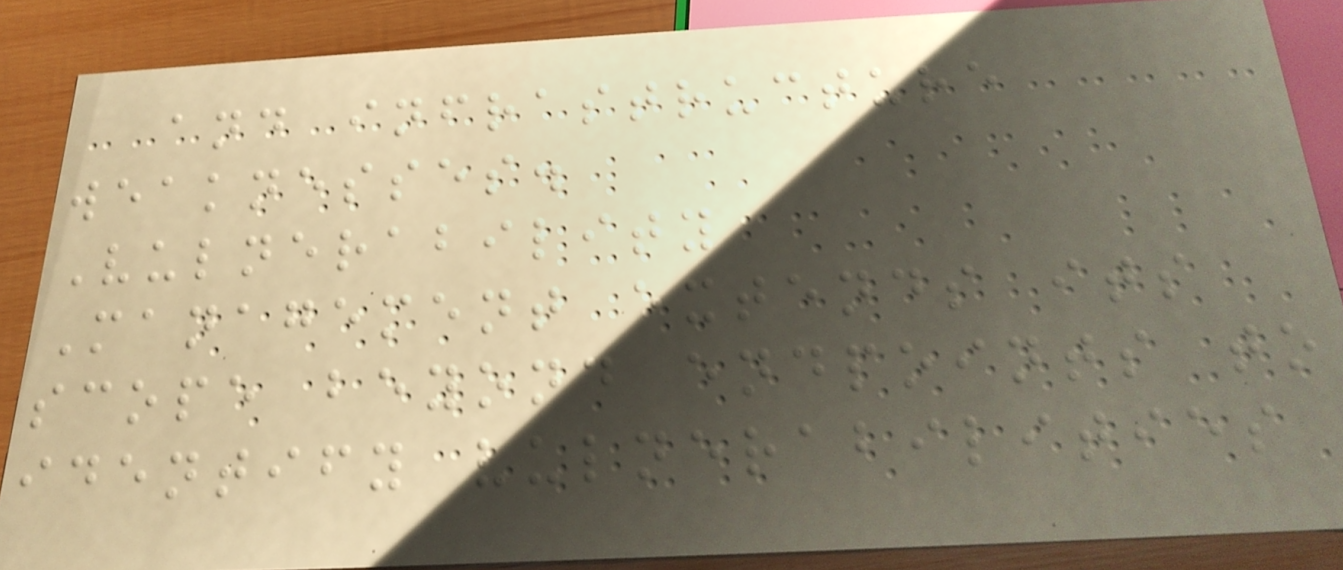and infrastructure
weaknesses.
Vulnerability
Management extends its
scope beyond endpoints to
identify vulnerabilities
